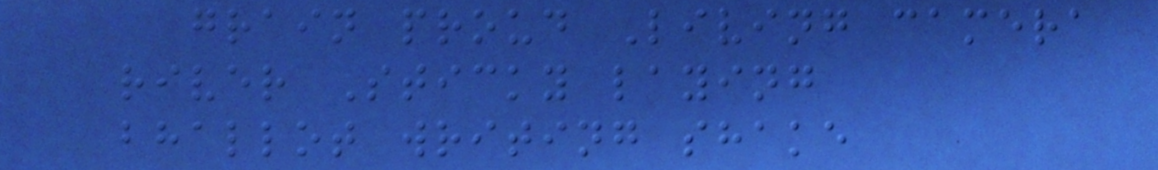grain proud Living camera
river Sticky laying
bhallot writing shake
